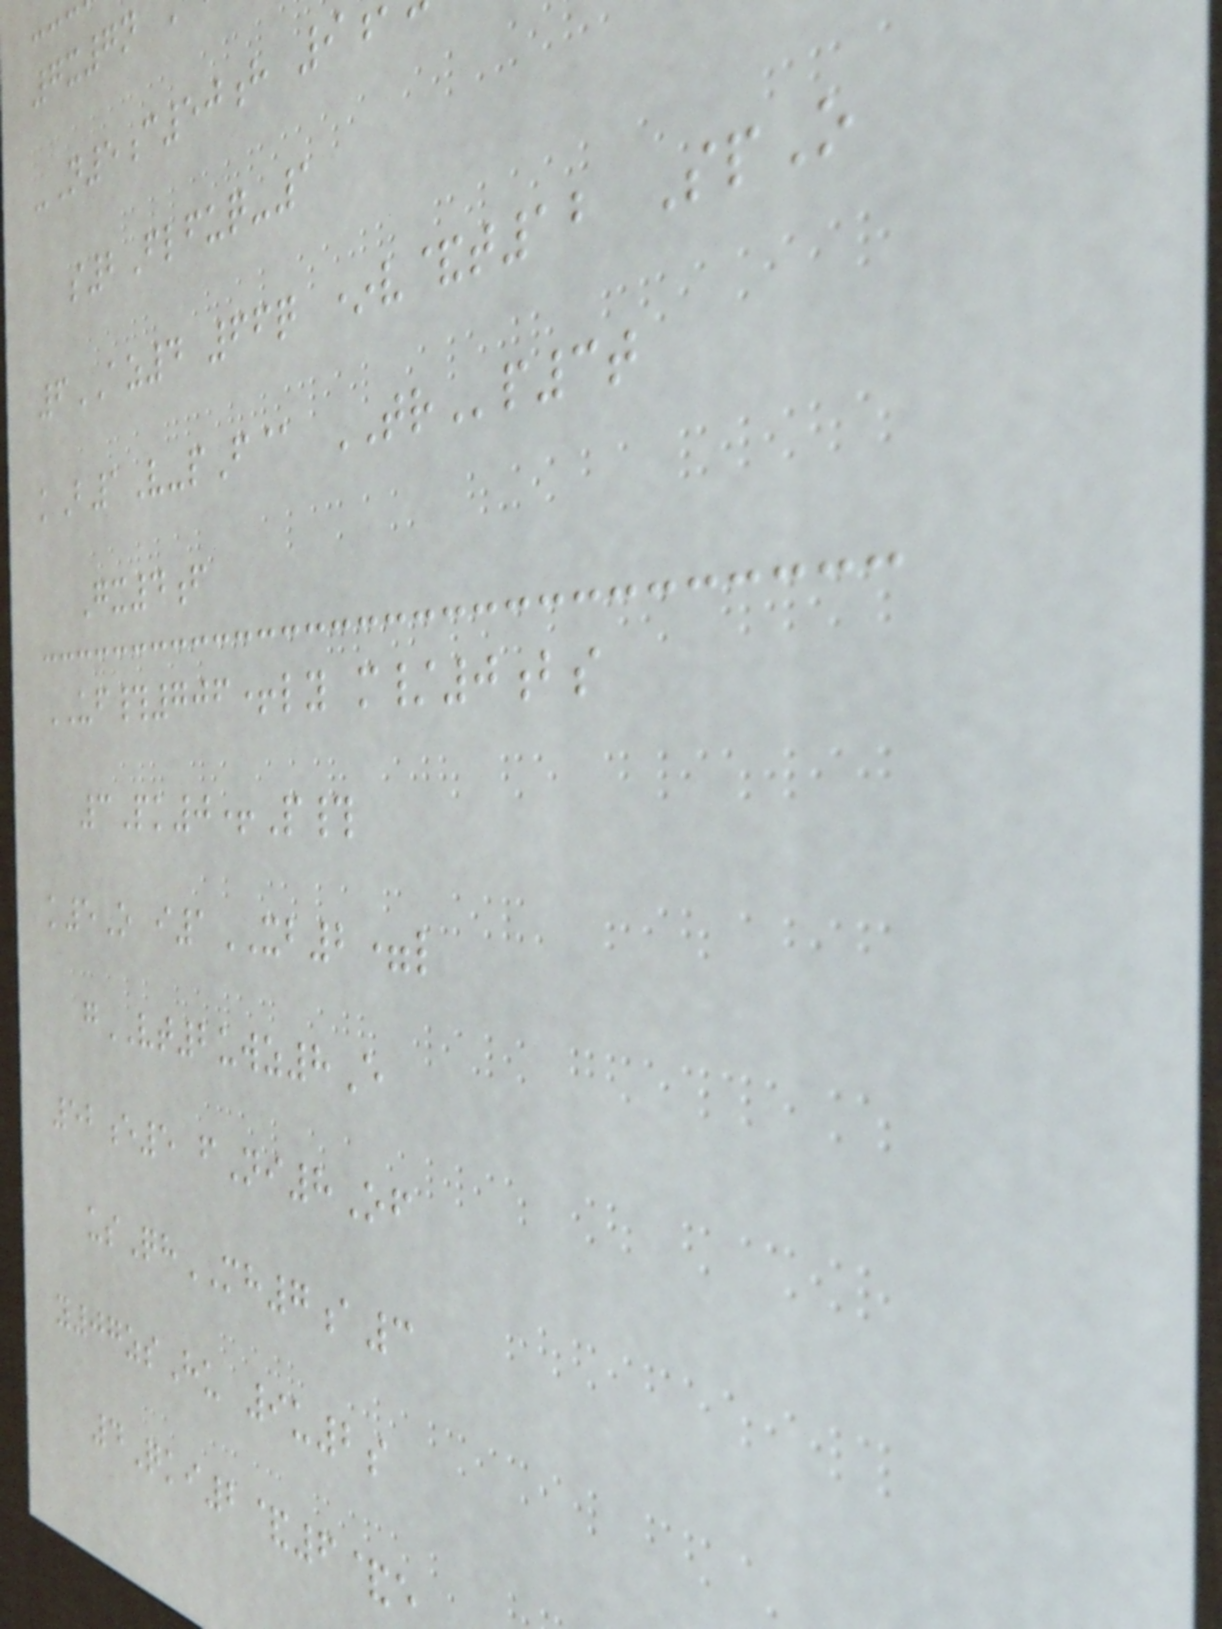7x7n
-N5c50h 9
s2Flfuq-1
6AZ4 66q *v&t12 SpO
kB1V-pF@ TRp3t
Gx4f
UF#706+ly m/0bs
3Pk0+P#
k5O i1XB2=l
gVT2uwz8E
52e5 fNi8Of
usQhMH7a3
y07zsHu 9u2s
4Qki2&6&e
